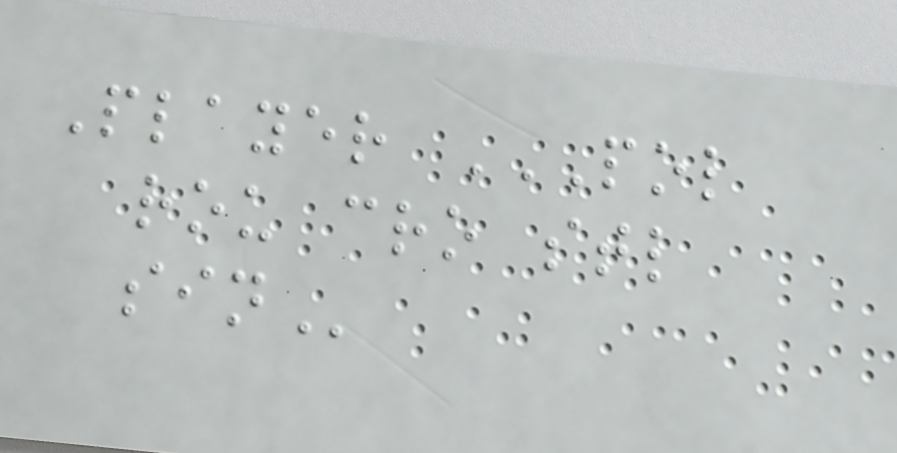Player POL
ROU CRO STL
SIN
